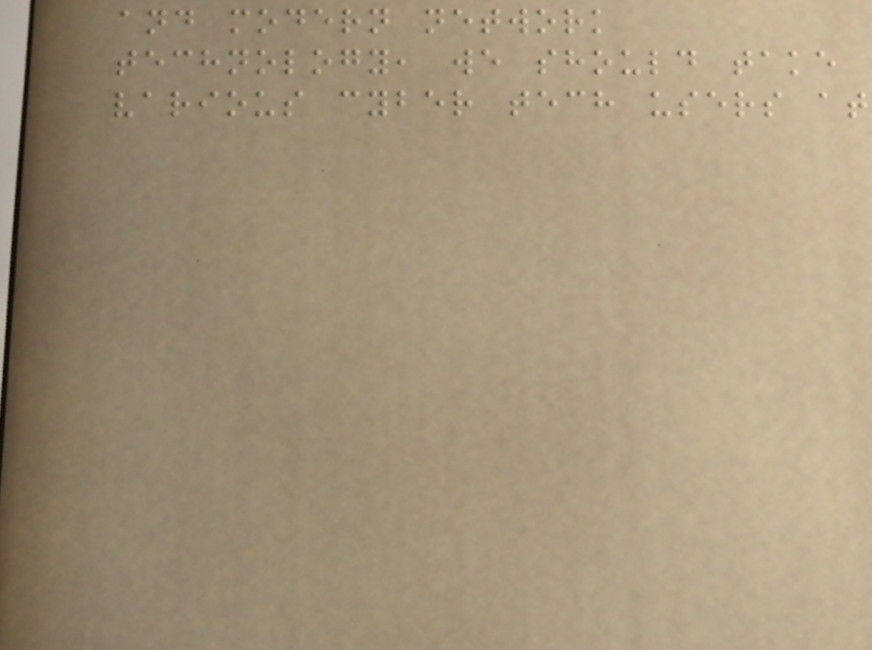and modern network
technology, we should take
various cyber tech users at
